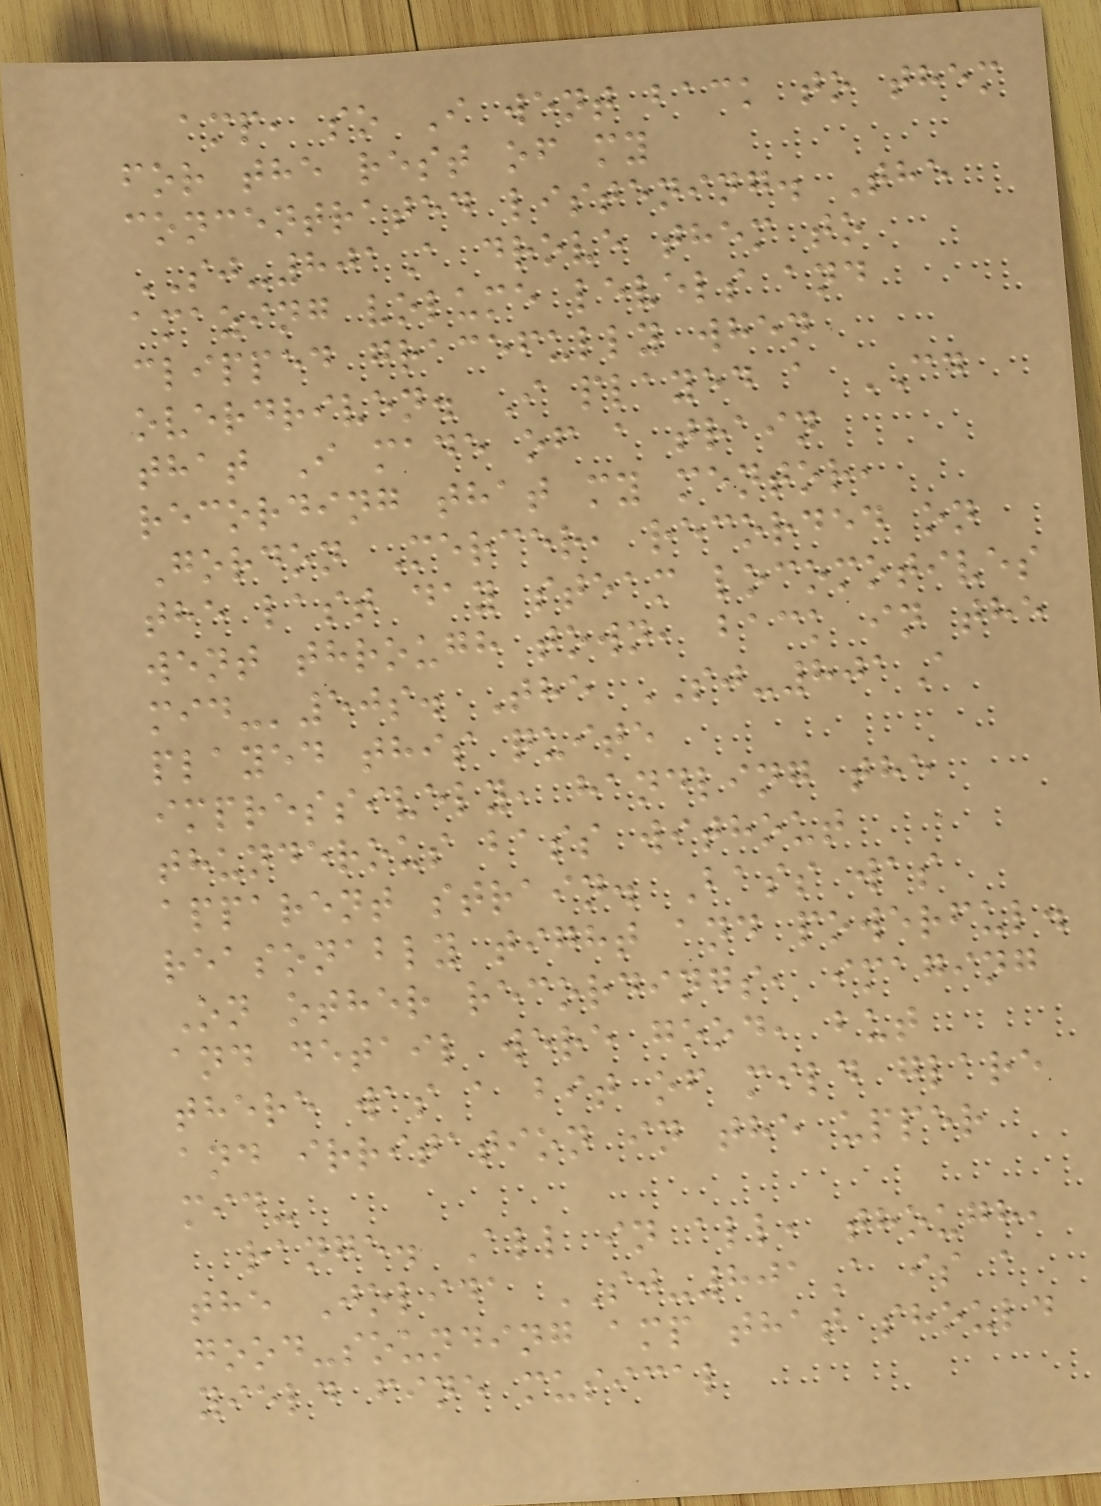amp, so I went back to them
for the rest of my
concentrated listening. The
SJ-801A drove them to
amazing volume levels and
clipped gracefully when
overdriven. I played a CD
that I made of a train
recording that my mentor,
Gordon Mercer, recorded on
the last day steam locomotives
went through town, back in the
mid-'50s. The SJ-801A
played this quite
impressively, handling the
thunderous bass without
apparent strain. Bass was
reasonably tight and powerful.
On other recordings, imaging
and detail were good, but
there was a bit of mild glare
and irritation in the upper
mid-
range. All in all, though,
the Jolida SJ-801A is a
good-sounding amp that should
yield fine musical
